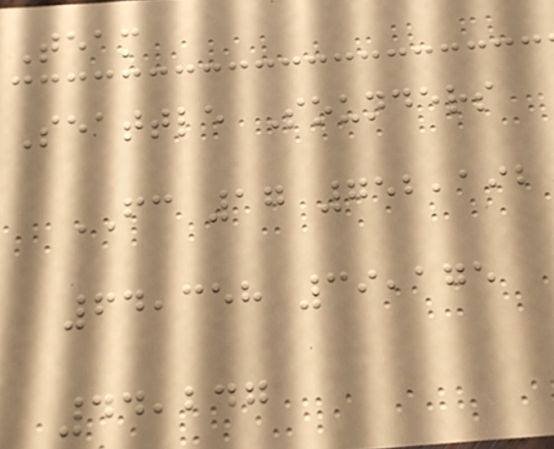Team
Seattle Sounders
FC 17 752,192
64,358 39,175
44,247
